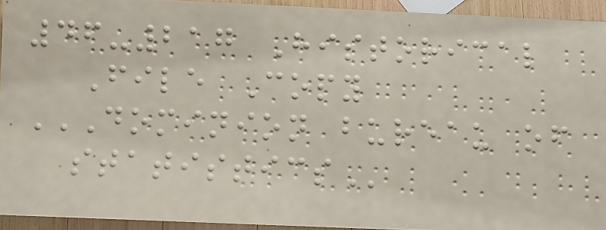46-217 Historical
File Copy
DOMINION BUREAU OF
STATISTICS
